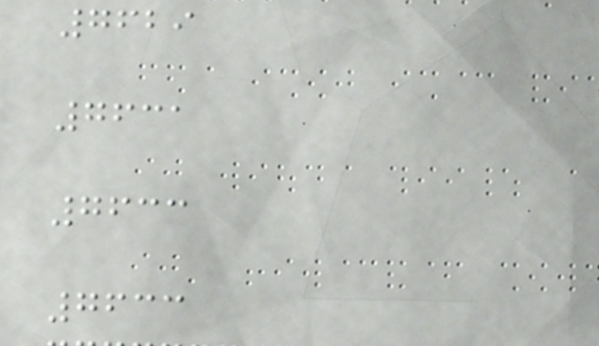7629
7631
7633
7633
